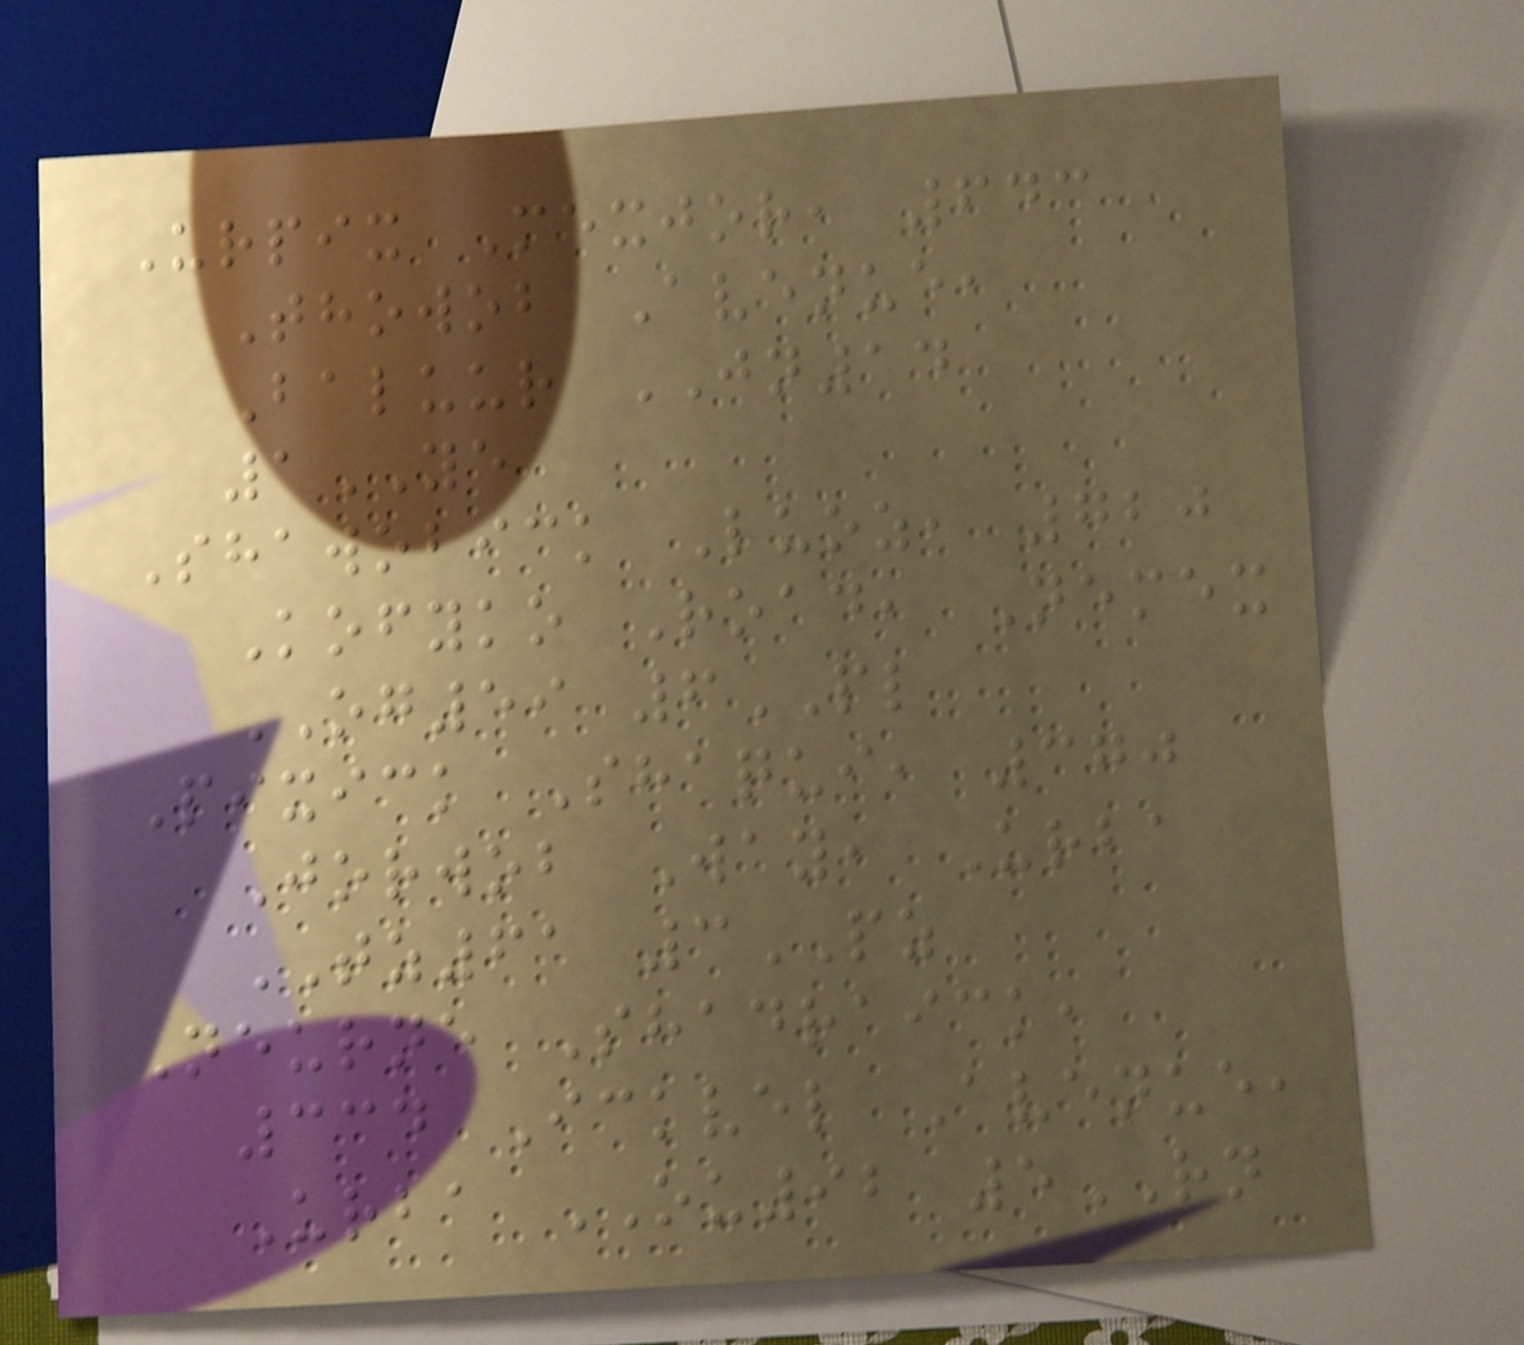Urpix Mexjor, 643
Thowob Avenue,
Baluur JN14
1YE
Shawobick Luoz, 720
Kofyko Road, Nemex
OG59 6PL
Pixick Shaqui, 370
Jorwob Way, Urba
TZ61 3PZ
Neurne Shadraick,
334 Ickvel Avenue,
Urba OU92 5RN
